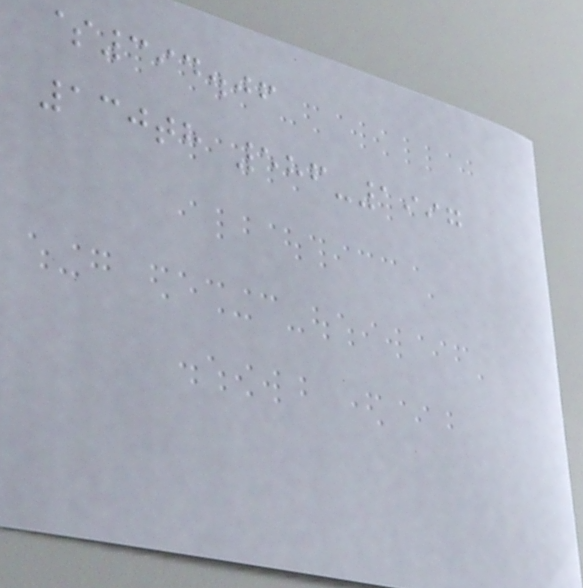$394.06
130th 586-1997
